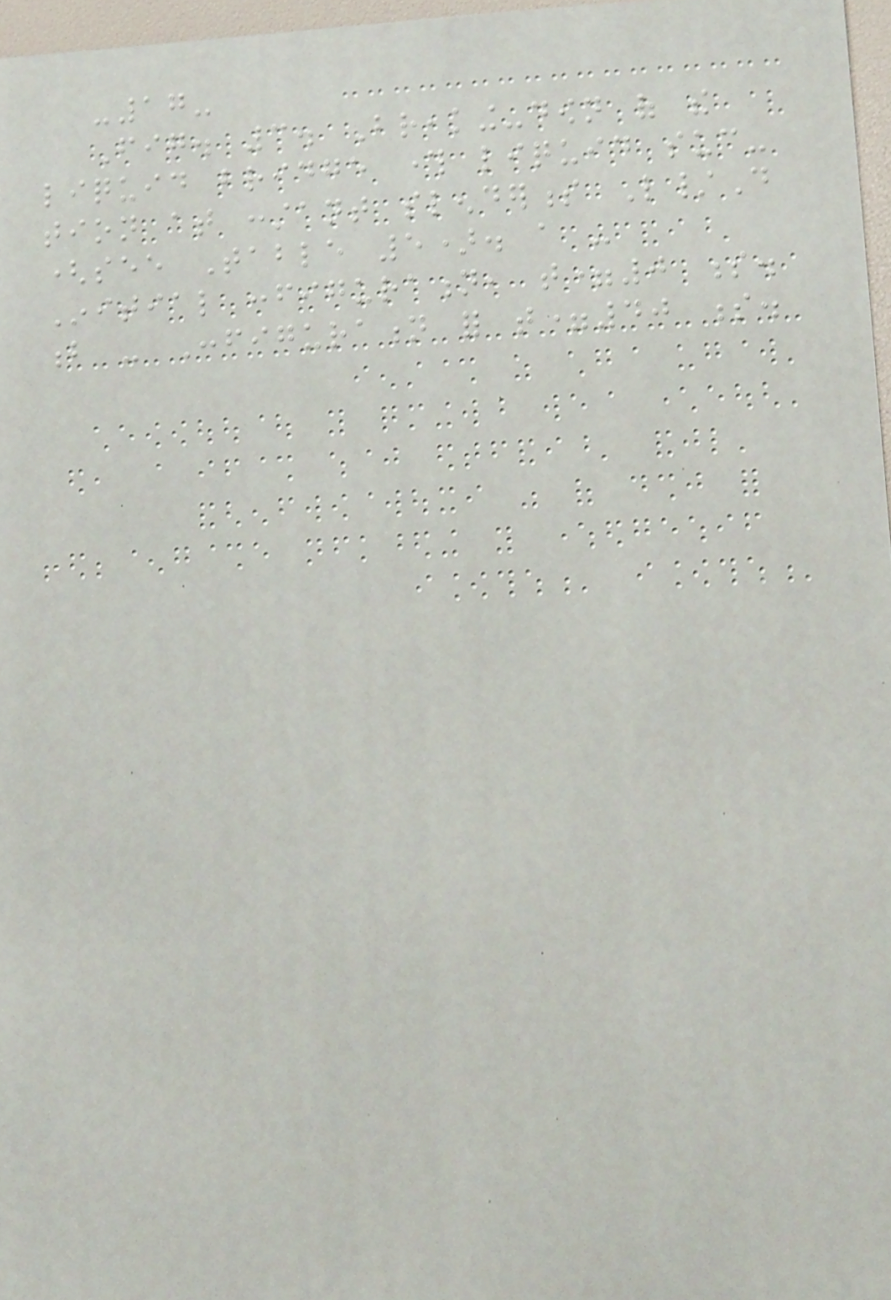-17-
Fig. 3. Breaking-down of the
liquid bridge through liquid suc-
tion at constant slenderness L/D
(see Table 5). a -
Initial configuration, t=0 s.
b - Configuration for t=40 s.
